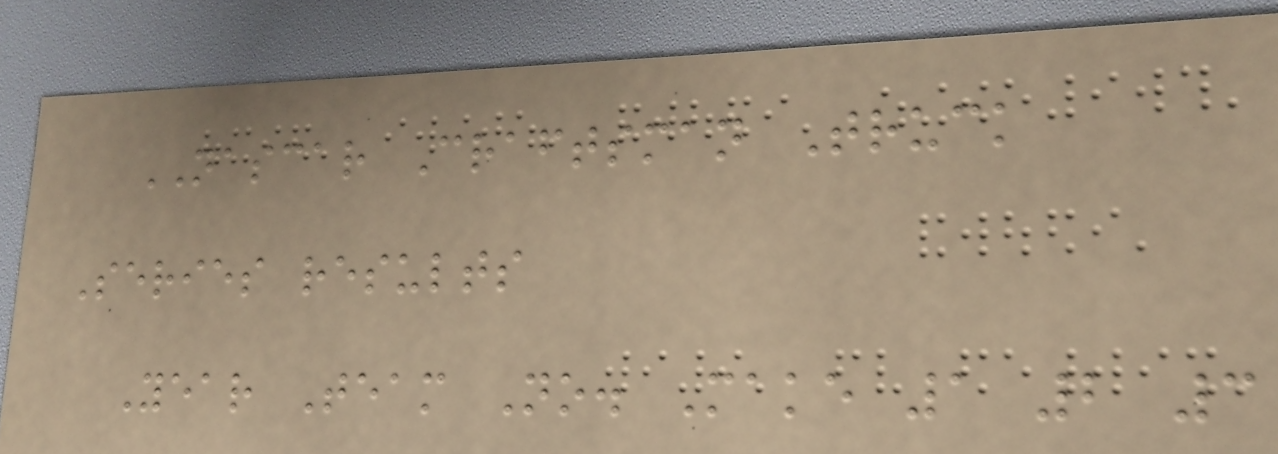NASCAR Craftsman Truck
Series results
Year Team No. Make 1 2 3
